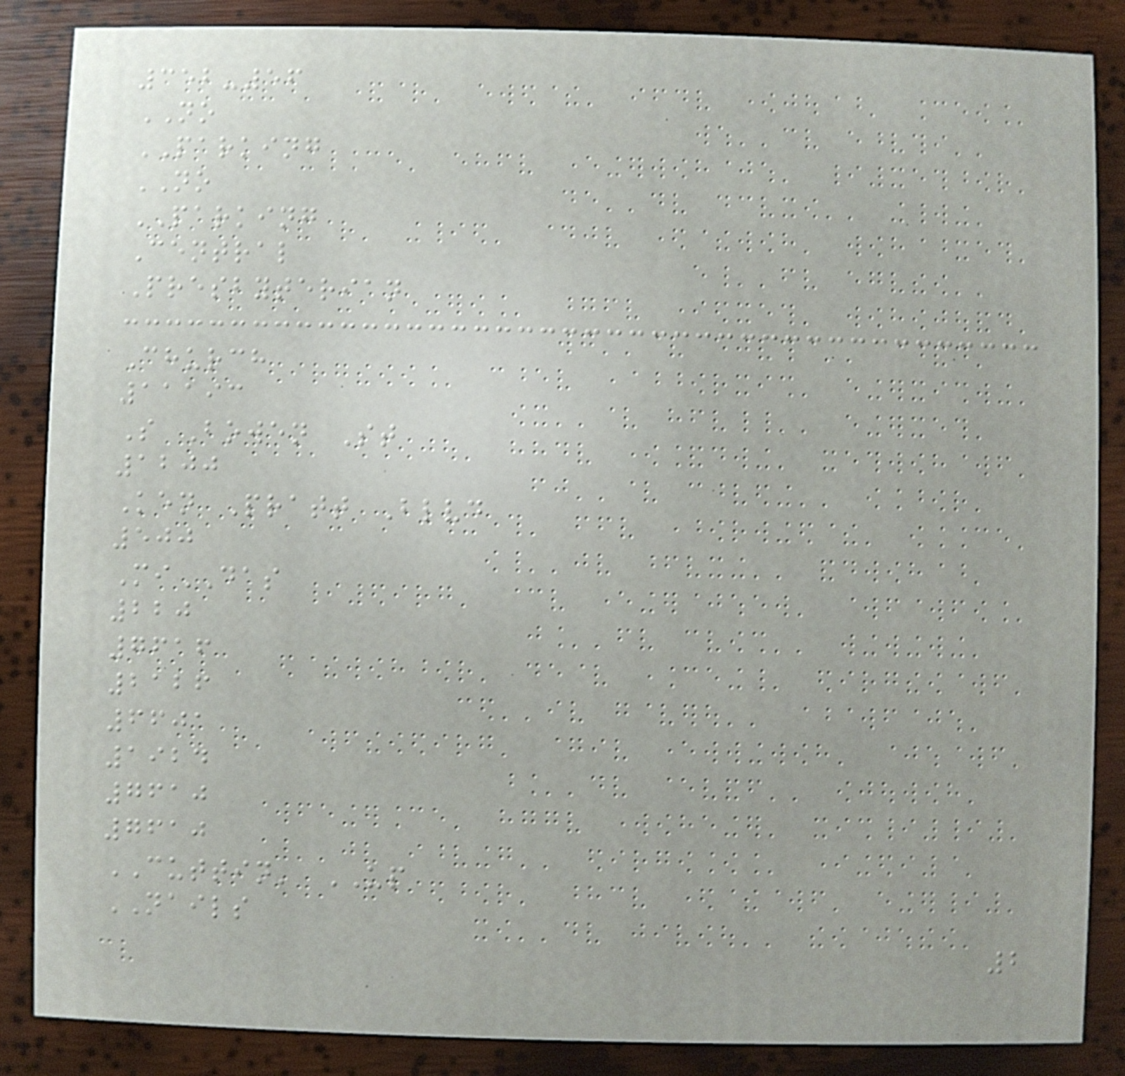352-56
NO
PARKING
NO
PARKING
Central
Presbyterian
Church
11193
S Bowen St
1200
Ken Pratt Blvd
500
MiDAS
220
7616
2126
6601
1924
7610
7610
CUTTIN' UP
NAILS
2
